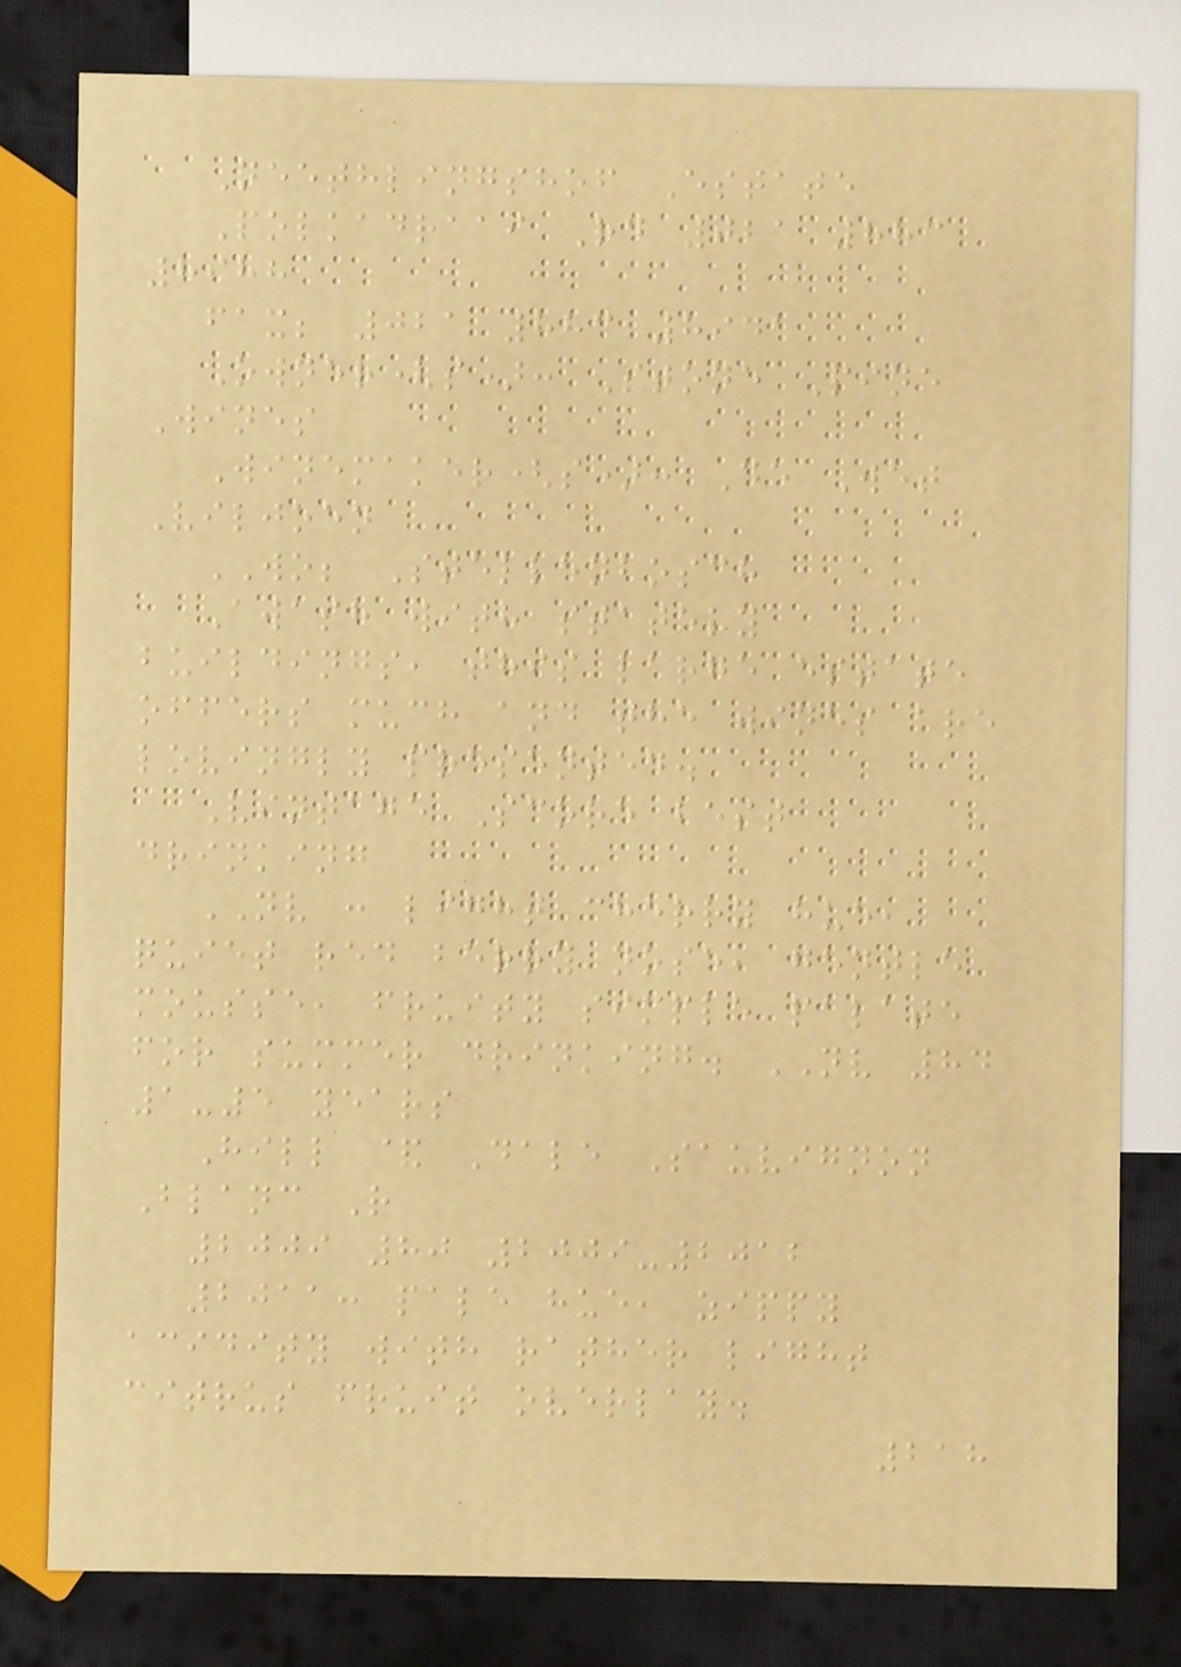Neethlingshof Estate
Polkadraai Rd 021 883
8988
fax; 021 883 8941
Owner(s): Stone Pine
Wines
Winemaker(s): De Wet
Viljoen
WO; Stellenbosch
Awash with stately
buildings, this large estate
offers much and the wines are
lovingly presented.
Vintage Score best
drinking
NV : light cherry hue,
quiet red berry nose, gentle
mousse, fruity simple palate
for summer drinking. NV 84
1-5 years
Hill & Dale Sauvignon
Blanc R
2009 80 2009-2012
2011: pale hue, zippy
acidity with rather light
citrus fruit overlay.
218
